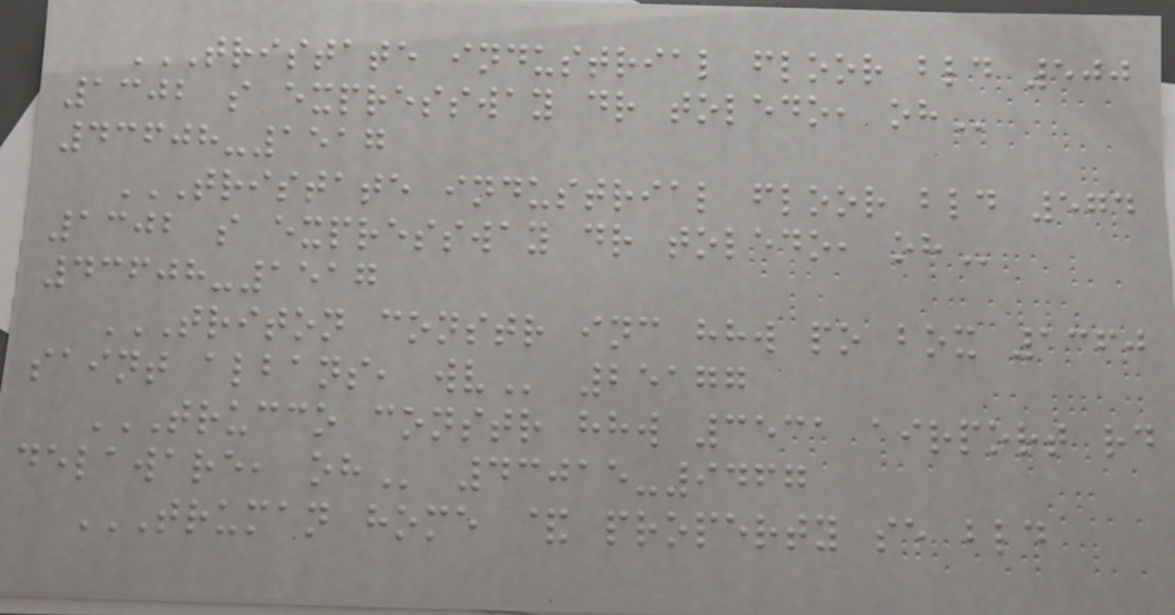TRISTATE INDUSTRIAL FLOOR BLD 500
1302 S EXPRESSWAY DR TOLEDO, OH
43608-1517
TRISTATE INDUSTRIAL FLOOR BLD 574
1302 S EXPRESSWAY DR TOLEDO, OH
43608-1517
TRITON CONSTR INC HHW PO BOX 1360
SAINT ALBANS, WV 25177
TRUCCO CONSTR HHW 3531 AIRPORT RD
DELAWARE, OH 43015-9467
TRUMAN HOME & PROPERTY SE BLD
